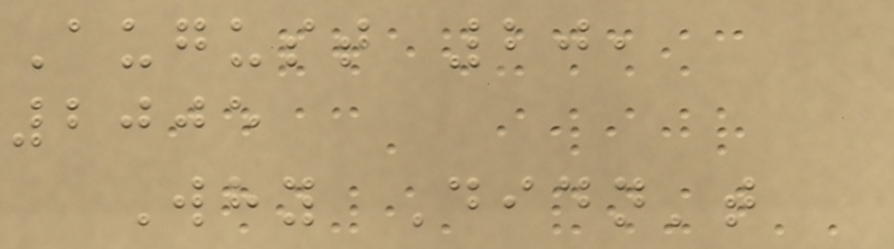August 20,
2005
Why Didn't
